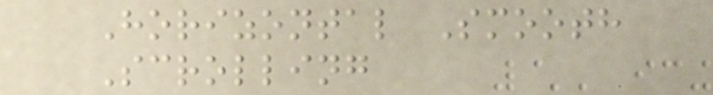Horizontal Smooth
Scrolling
